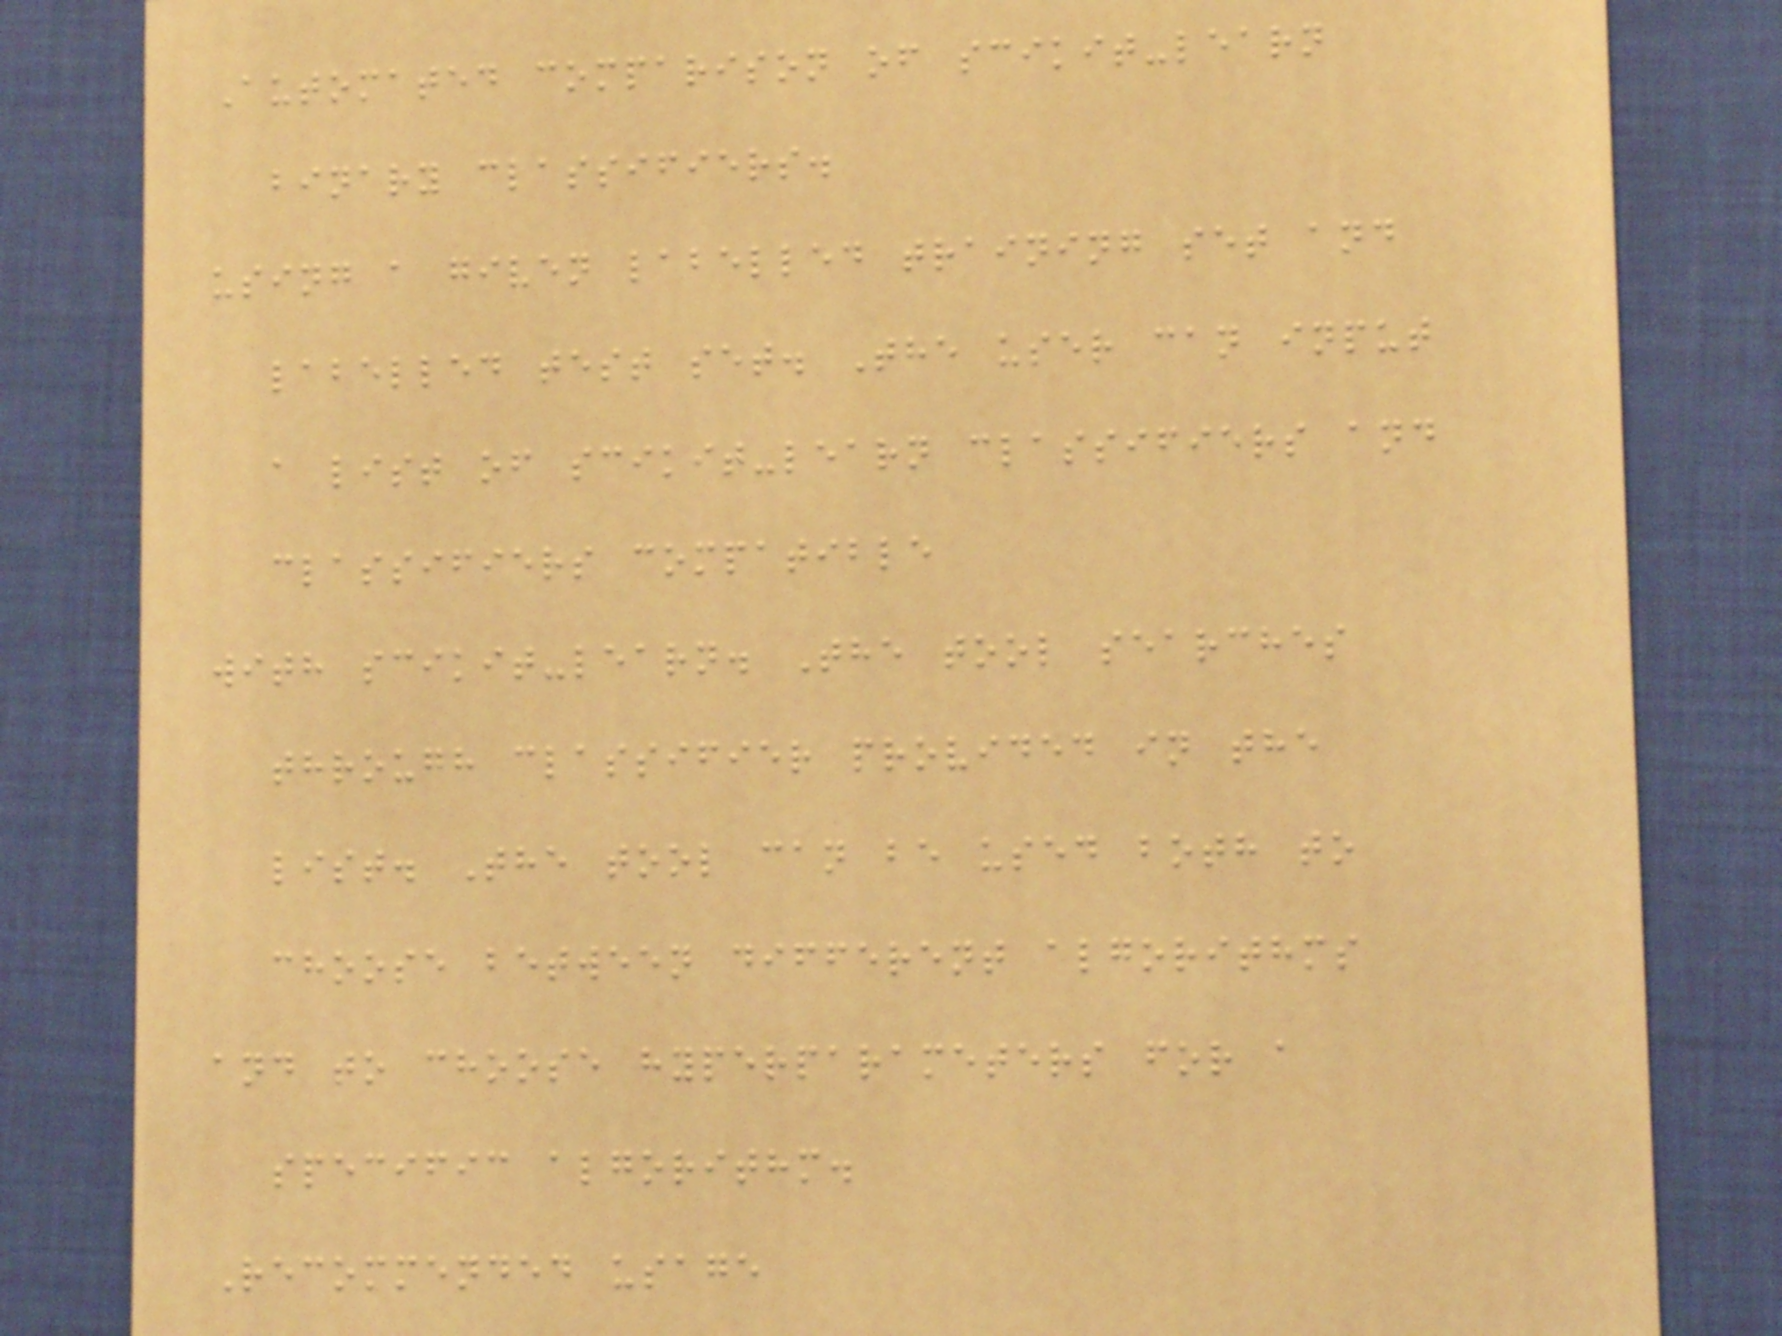Automated comparison of scikit-learn
binary classifiers.
using a given labelled training set and
labelled test set. The user can input
a list of scikit-learn classifiers and
classifiers compatible
with scikit-learn. The tool searches
through classifier provided in the
list. The tool can be used both to
choose between different algorithms
and to choose hyperparameters for a
specific algorithm.
Recommended usage
